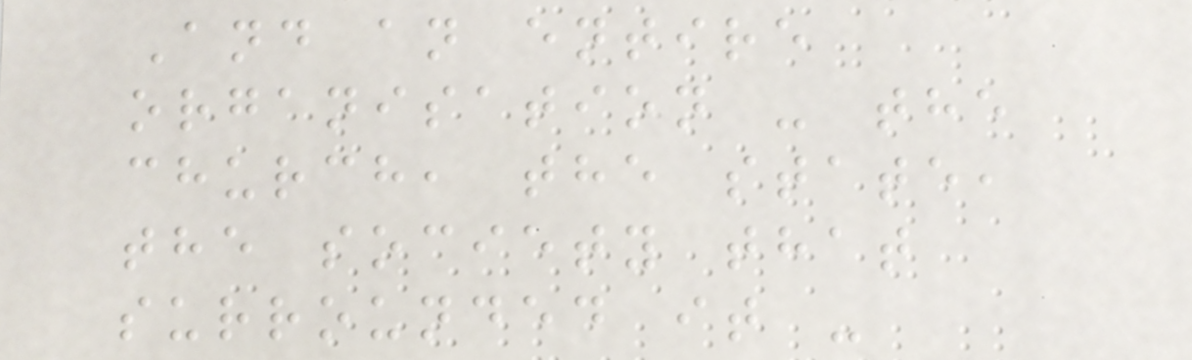And an entire
organisation - the
church, the state,
the society that
surrounded it -
